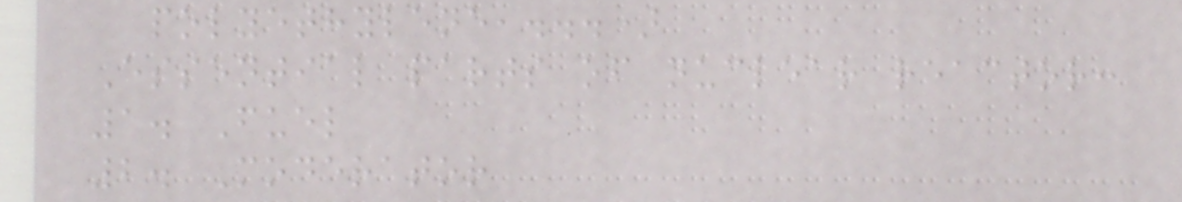polyethylene,...)
Essential parts of nuclear reactor:
1. Fuel
2. Moderator
